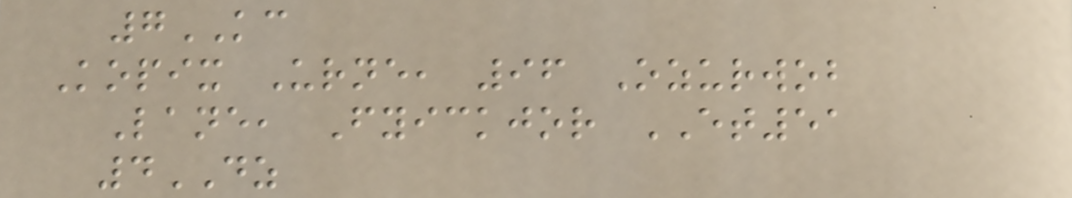7KC
Kopix Urne, 96 Ozurwob
Lane, Fyickjor ET51
4DZ
